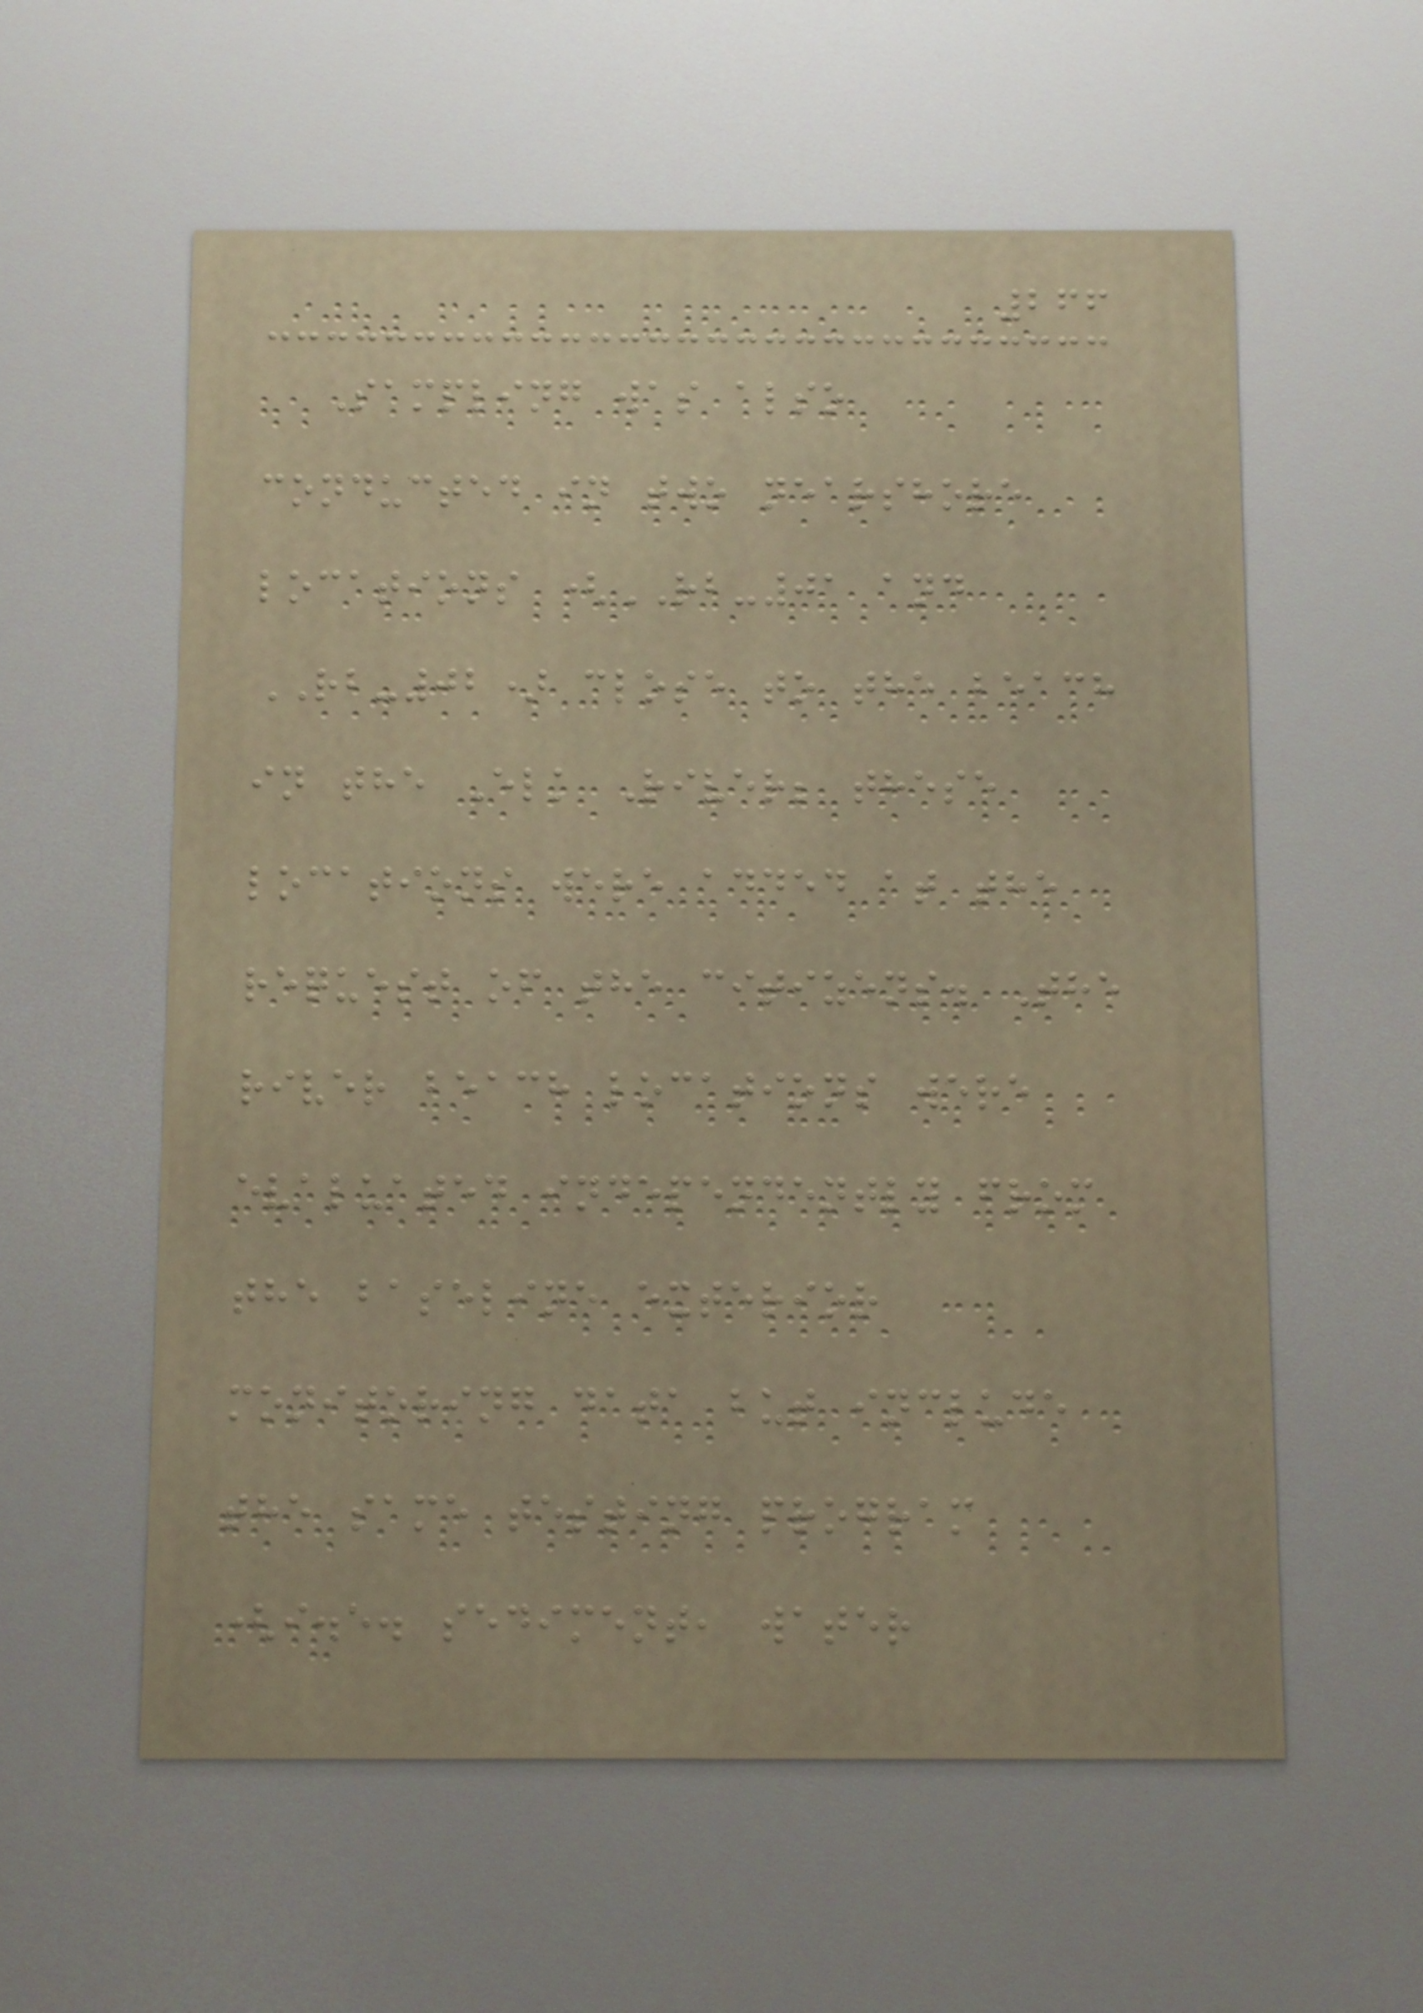266
Sampling was also
conducted in two nearshore
locations (RB-01 and
RB-02) close to the beach
in the Elk River; these
locations were added at the
request of the citizens. The
river beach locations were
evaluated independently from
the baseline exterior
monitoring data but include
the same testing program
(i.e. sediment, water
